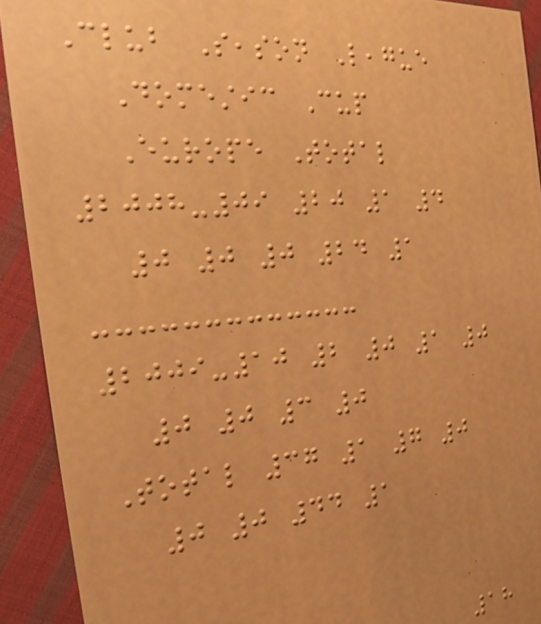Club Season League
Domestic Cup
Europe Total
2008-09 20 1 4
0 0 0 24 1
2009-10 2 0 1 0
0 0 3 0
Total 37 1 7 0
0 0 44 1
18
